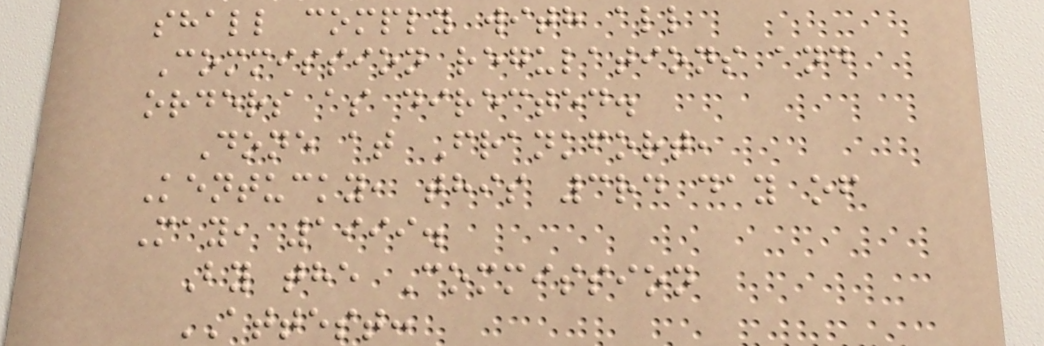shall comply with all
Commission regulations and
orders as directed.
Done at Frankfort,
Kentucky, this 3rd day of
May, 1999.
By the Commission
ATTEST:
